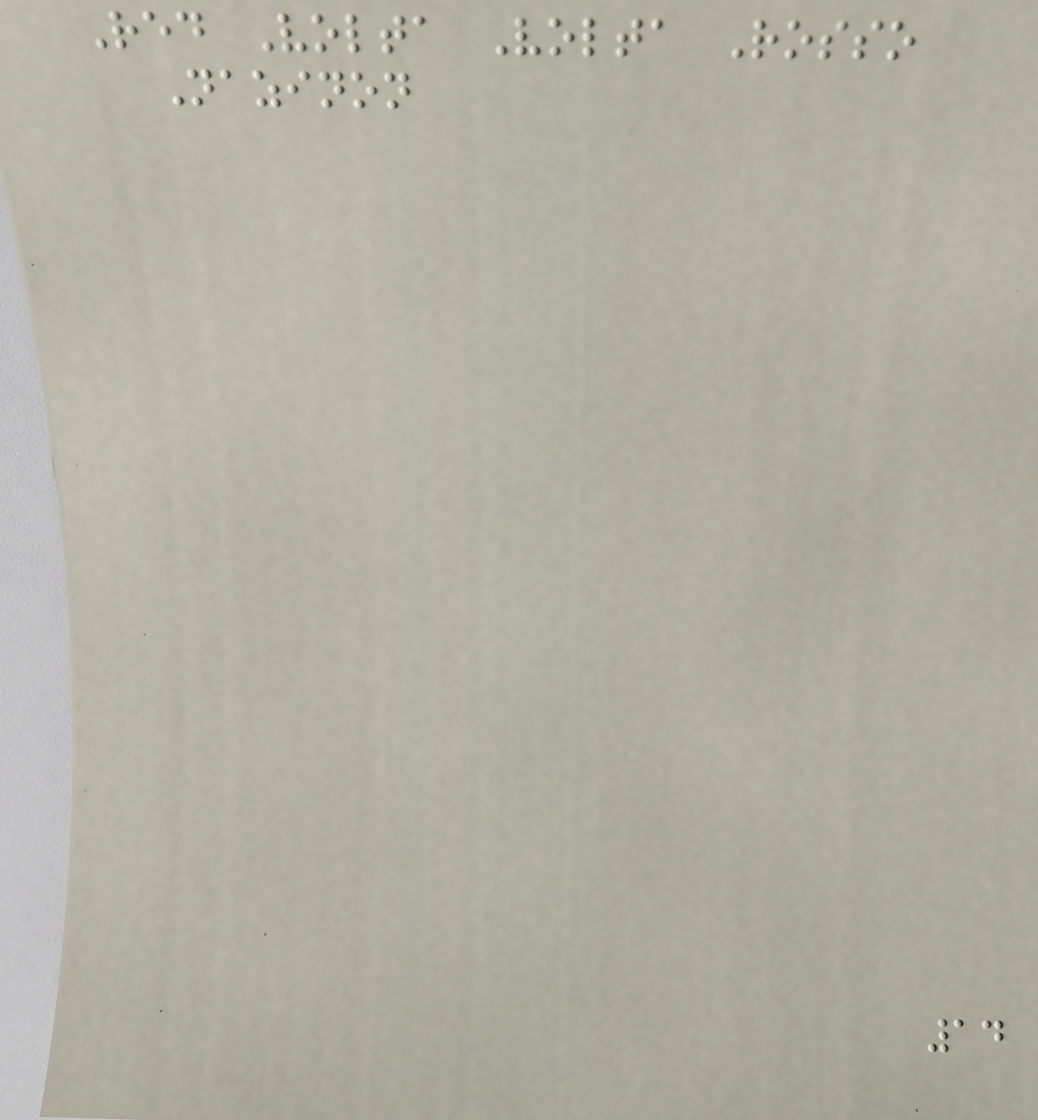Red Volta Volta Rosso
Nazinon
14
